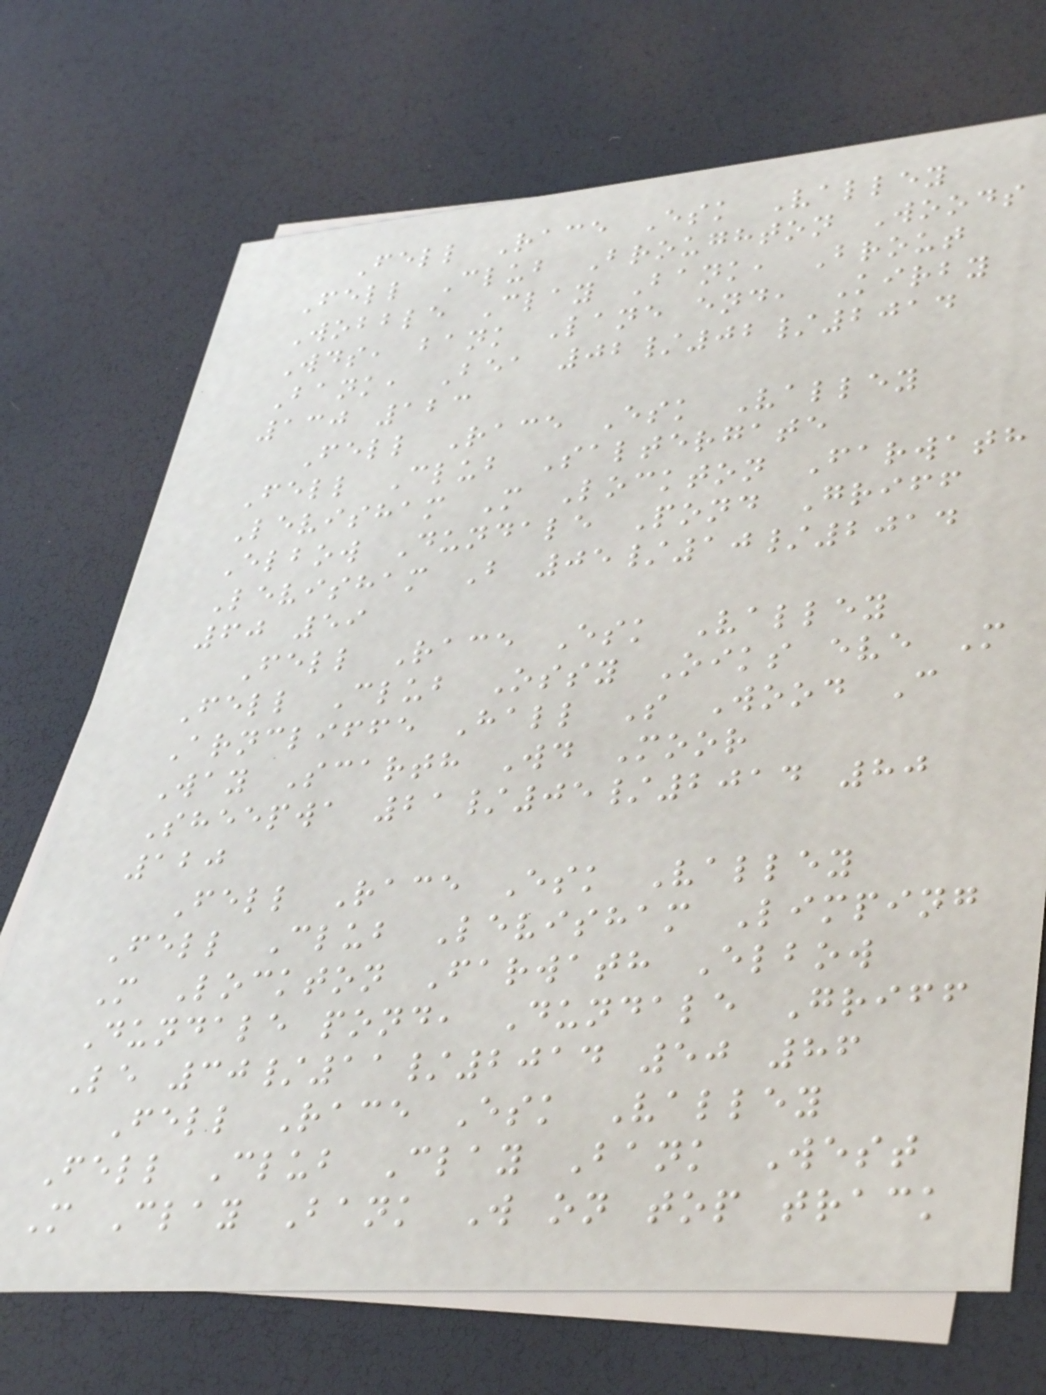Fell Race Esk Valley
Fell Club Broughton Woods
Wobble Clay Bank, Brout
Wds, bank Lane end, Kirby
Bank, Bea 02/02/2014
130 123
Fell Race Esk Valley
Fell Club Saltergate
Levisham M Lockton Farwath
Elbow Dundale Pond Griff
Levisham B 05/10/2014
60 59
Fell Race Esk Valley
Fell Club Ossy Oiks eve M
Arncliffe Hall S Wood C
Way Scarth Wd Moor
Sheepwa 21/05/2014 80
120
Fell Race Esk Valley
Fell Club Levisham Limping
M Lockton Farwath Elbow
Dundale pond, Dundale Griff
Le 30/11/2014 50 86
Fell Race Esk Valley
Fell Club Clay Bank West
M Clay Bank W on top track
